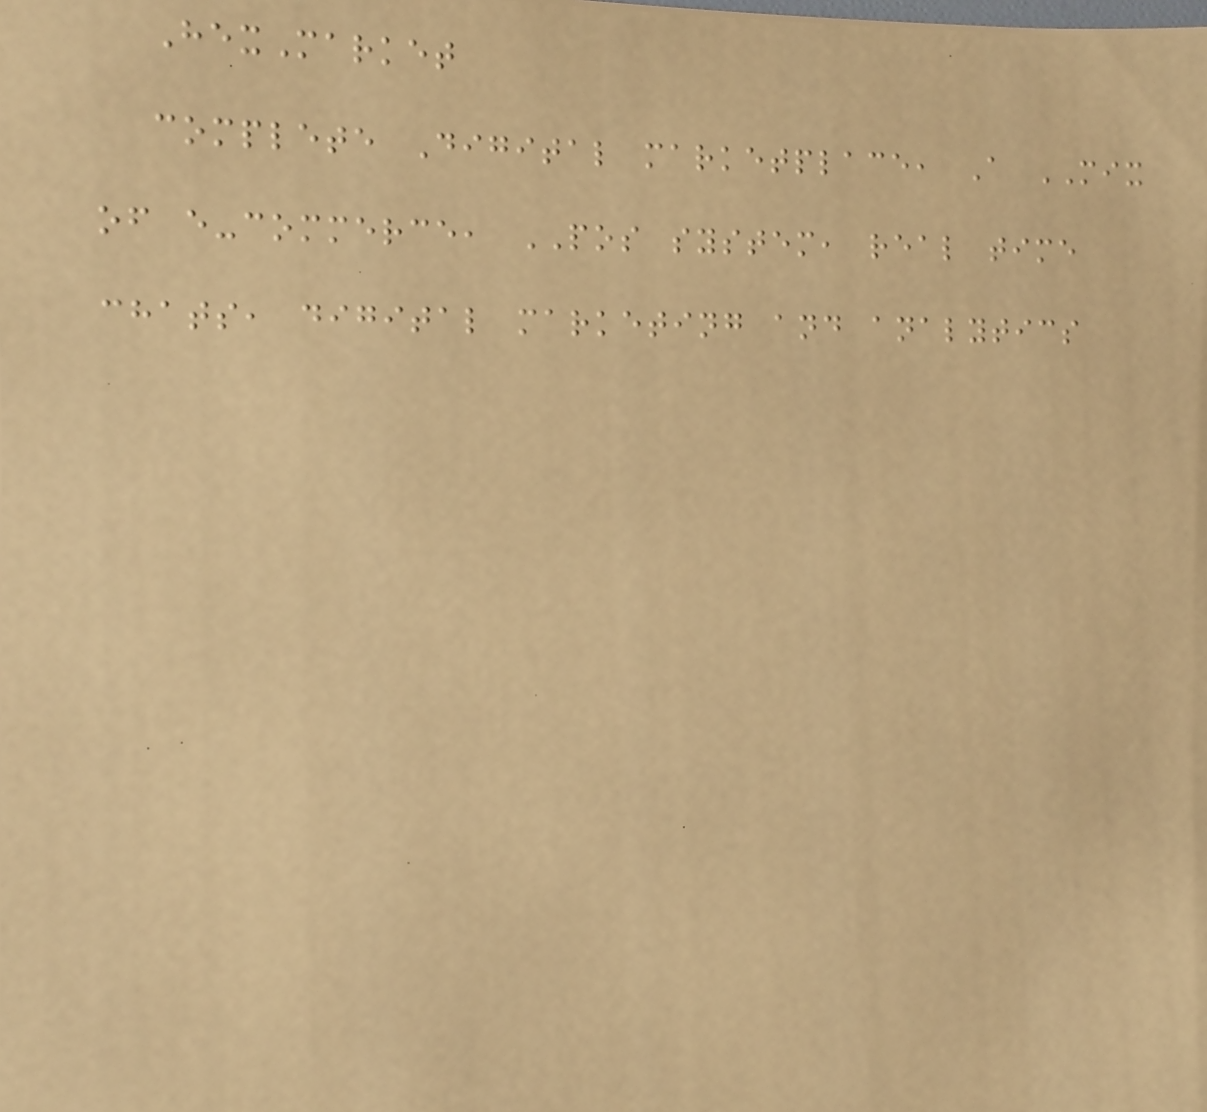HexMarket
complete Digital marketplace, A MIX
of e-commerce, POS system, real time
chats, digital marketing and analytics
